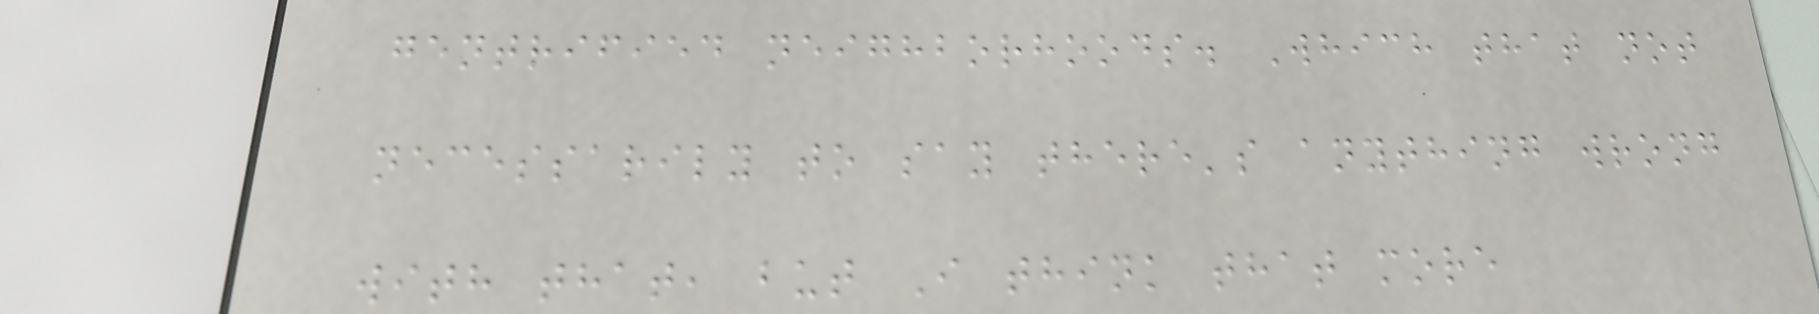gentrified neighborhoods. Which that not
necessarily to say there's anything wrong
with that, but I think that more
